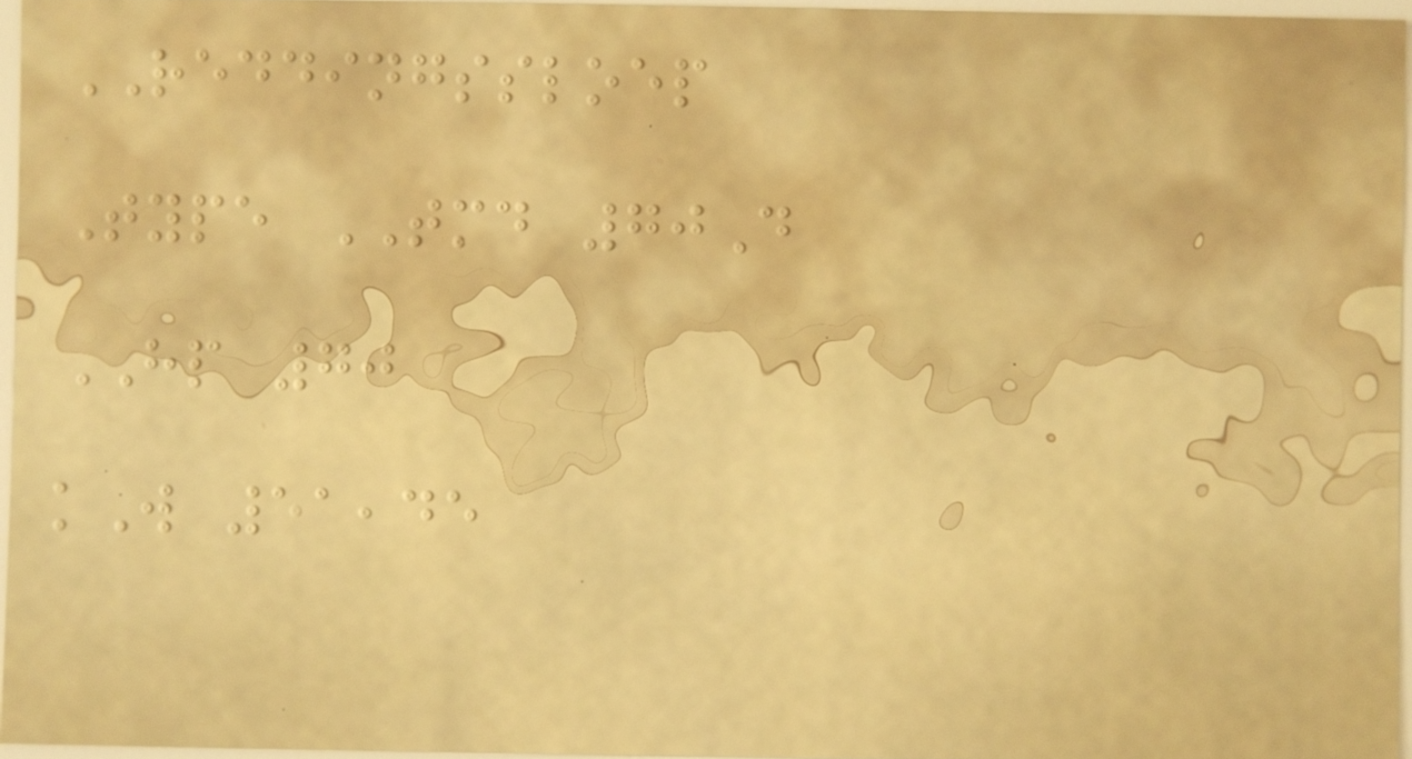REDDINGSSLOEP
Type TMD 70D
HP 70
kW 51,45
